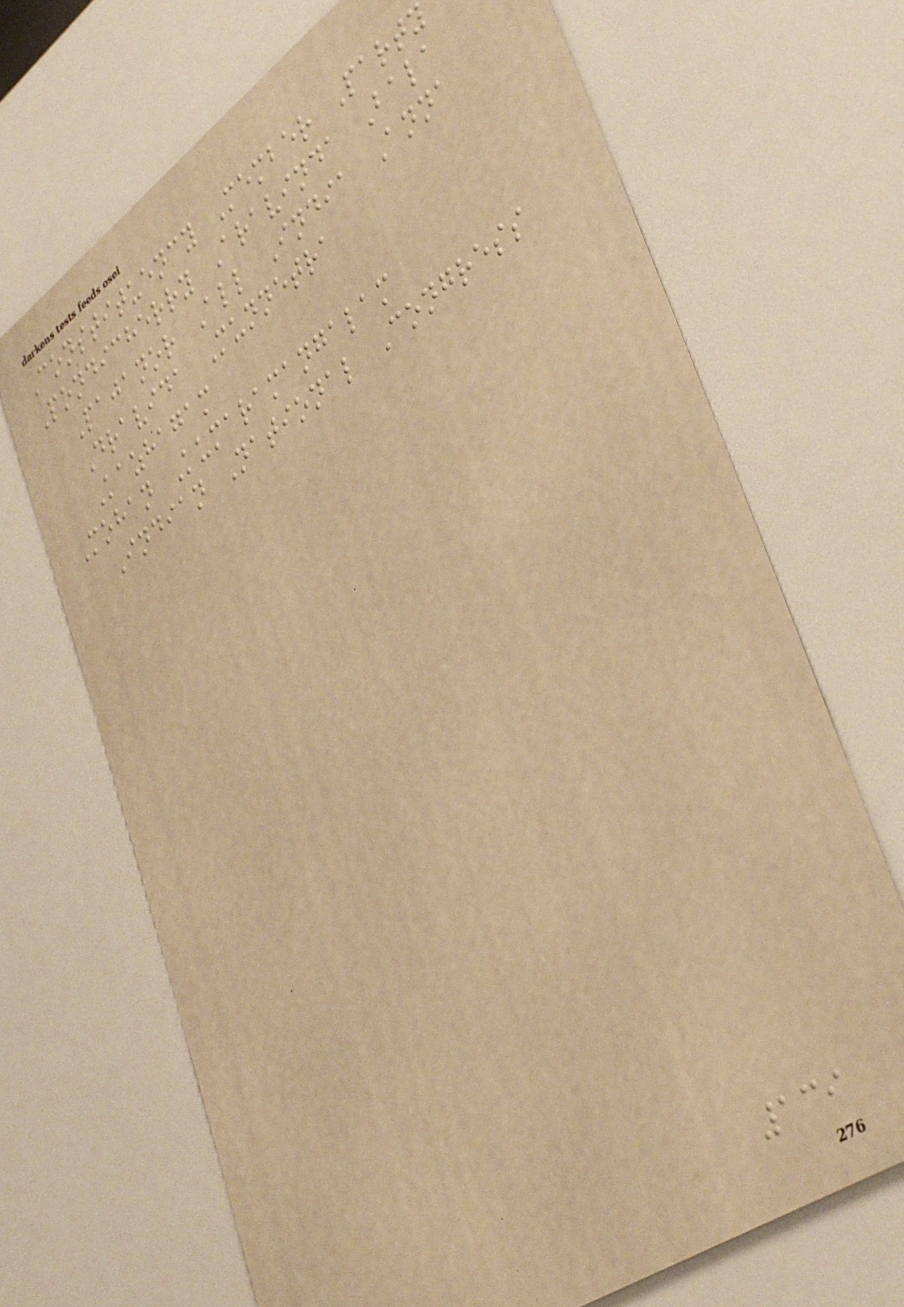Constituency Member Party
Pondicherry Aravinda Bala
Pajanor All India Anna
Dravida Munnetra
Kazhagam
Mohan Kumaramangalam
Indian National Congress
139
